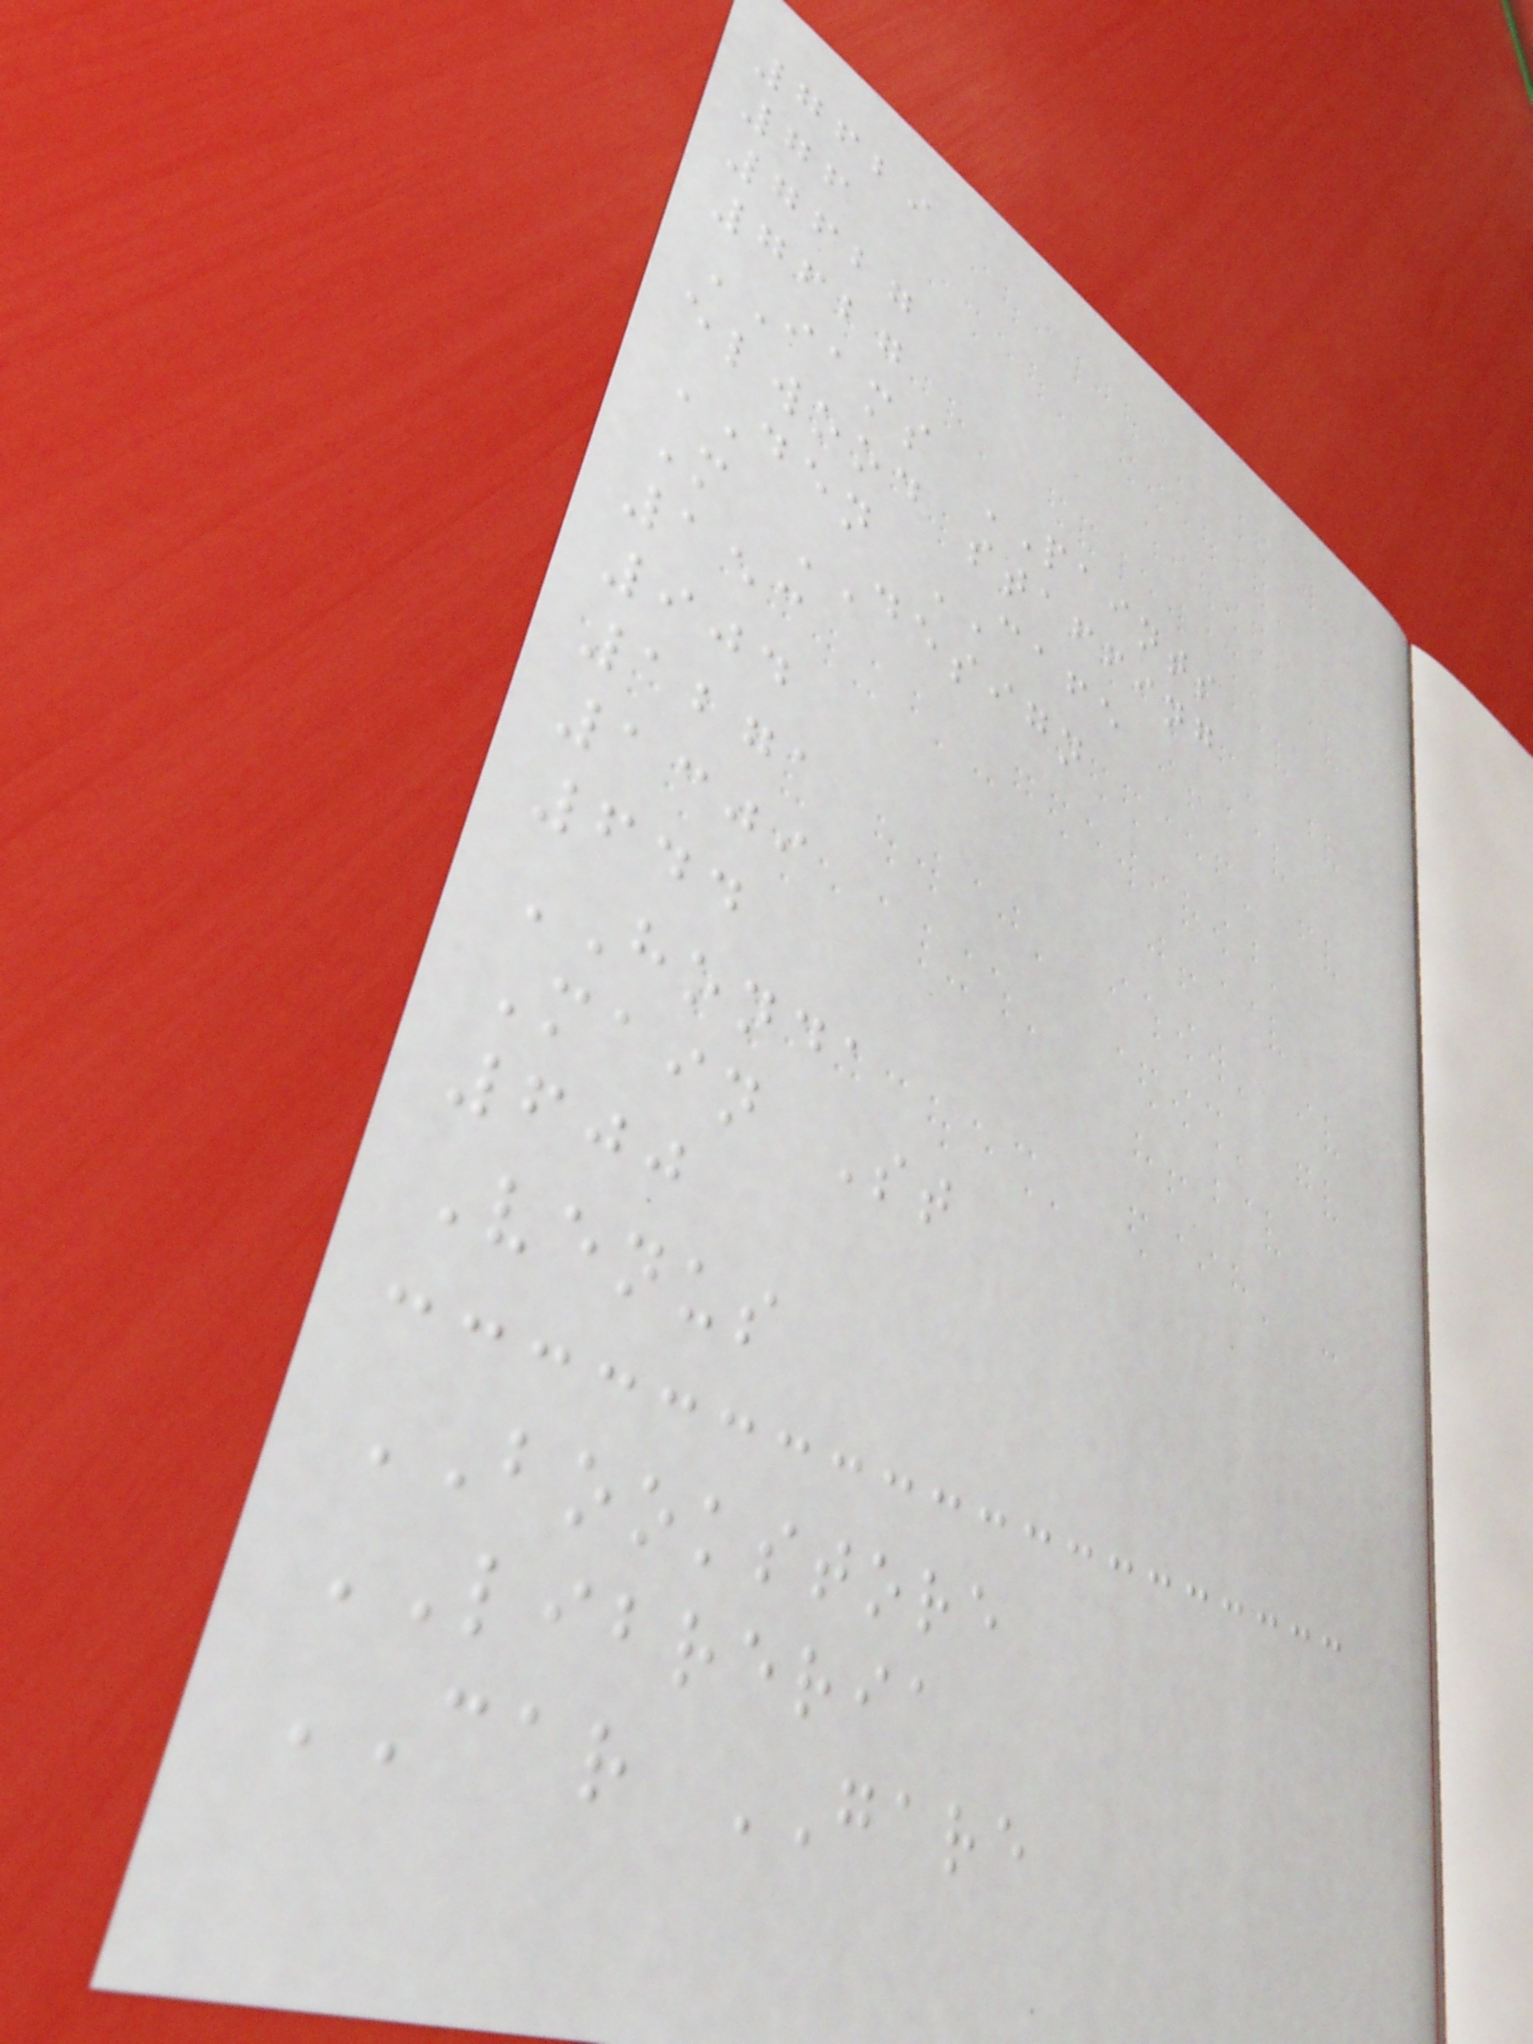7629
76
7627
7627
IAMS PAINTS
elwood staffing
DEN CAFE
M DESIGN
153
904
1271
1309
644
HONDA
Main St
600
Venus
BOOKSTORE
LIBRERIA
CAR GARE
